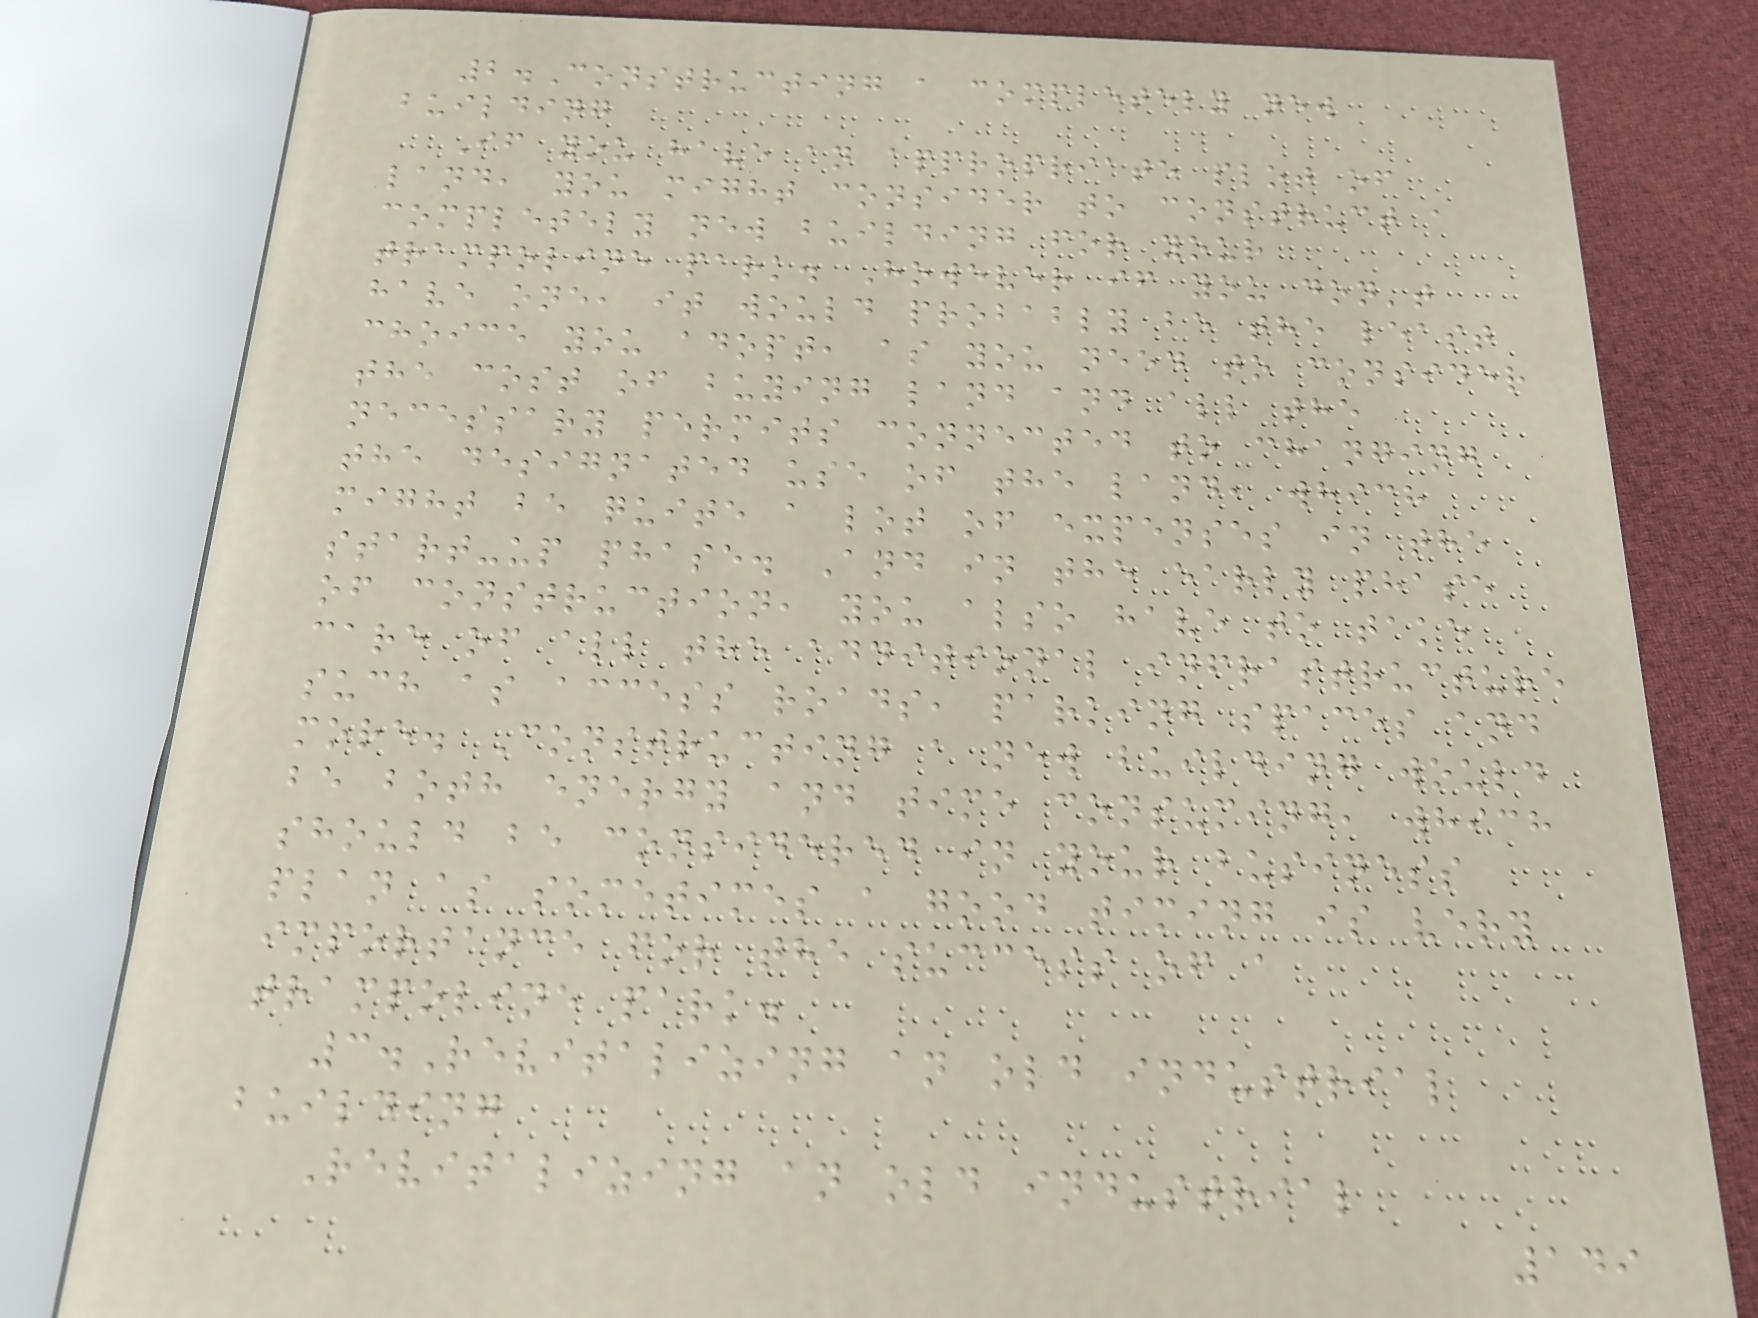2.Constructing a completely new
building
If you have an appropriate plot of
land, you might consider to construct a
completely new building for your
trampoline park. However if you don't
have one, it would probably be the least
choice you adopt, as you need to consider
the cost of buying land and all the
necessary permits connected to changing
the designated use of the land, which
might be quite a lot of expenses in the
start-up phase. And in the early phase
of construction, you also have to take
care of all the additional infrastructure
such as access roads, parking spaces and
more. Constructing a new building would
be both energy and time consuming, which
should be considered in your business
plan as sometimes a good timing is very
importance for the success of a
trampoline park.
3.Revitalizing an old industrial
building
Revitalizing an old industrial
149
